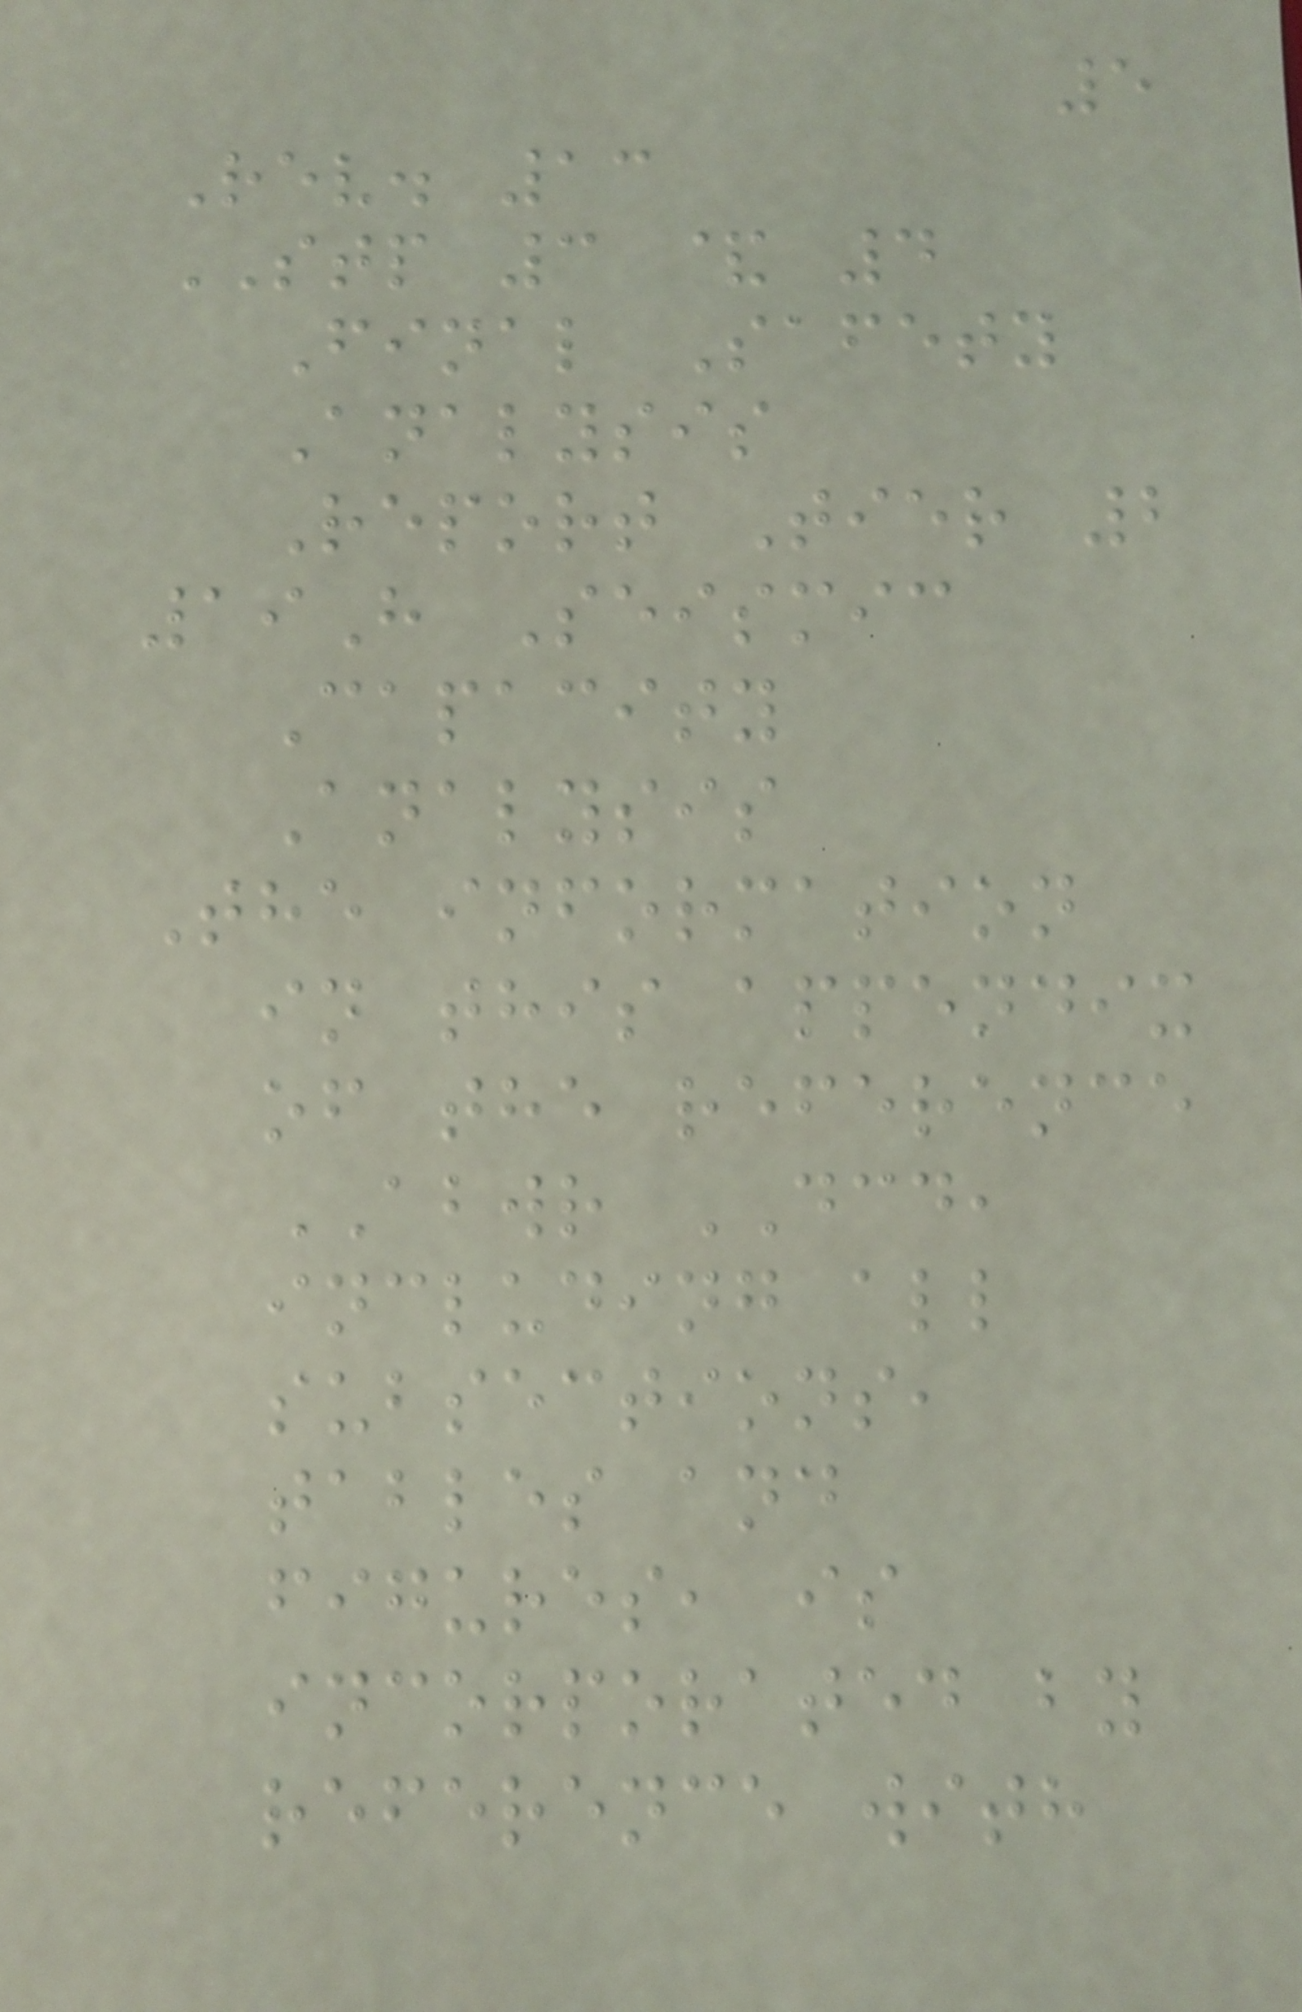5
Rev. 13
STP 3 & 4
Final Safety
Analysis
Report Tier 2
19H Seismic
Capacity
Analysis
The information
in this appendix
of the reference
ABWR DCD,
including all
subsections,
tables and
figures, is
incorporated by
reference with
